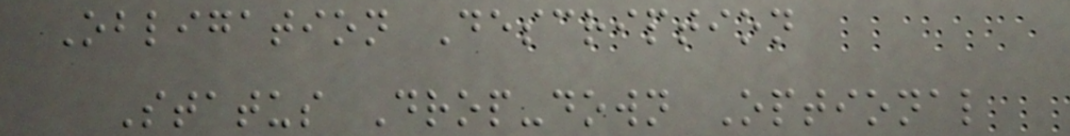Obligation Description
Status Drop-down Optional
